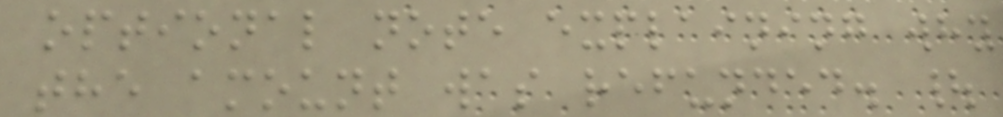optional note explaining why
the amount was refunded. |
